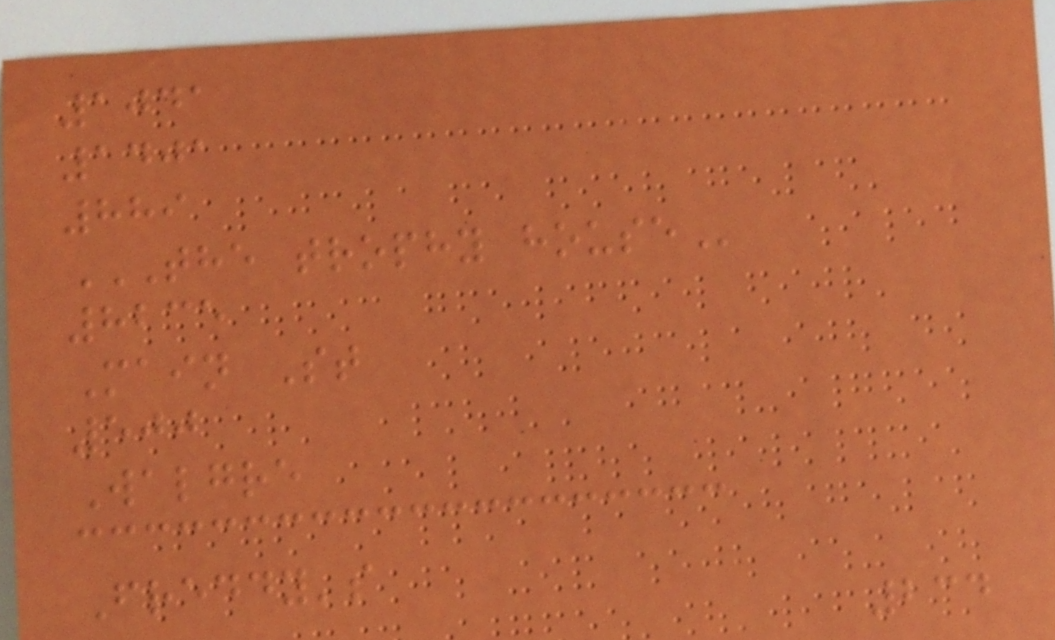1041
1401
889
THE TROPHY HOUSE
8235
Main St
500
Walgre
Freddy's
234
